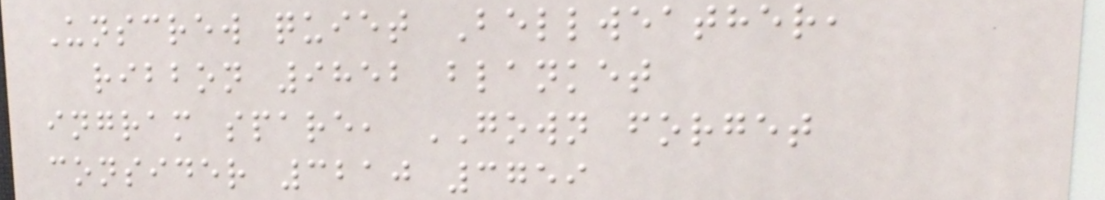Unscrew quiet Bellweather,
ribbon 9852 blanket
ingram spare, GOWN forget
consider 3210 3759
